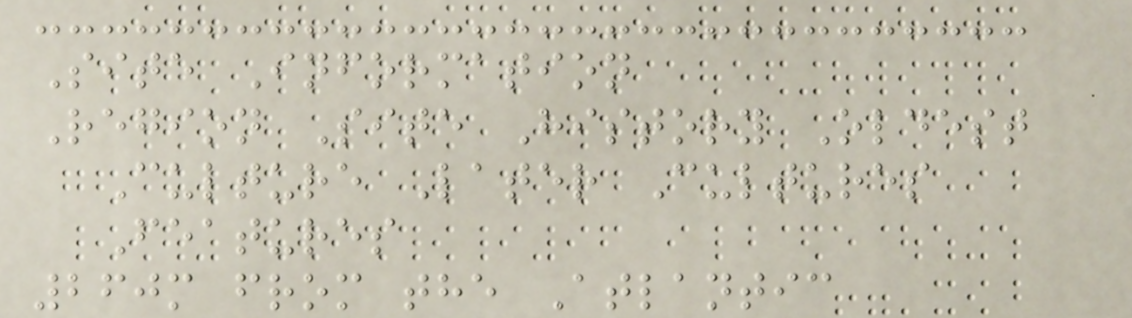Site Information
Region Site History Oldest
Culture Later Cultures
Features
260m from the Atlantic
